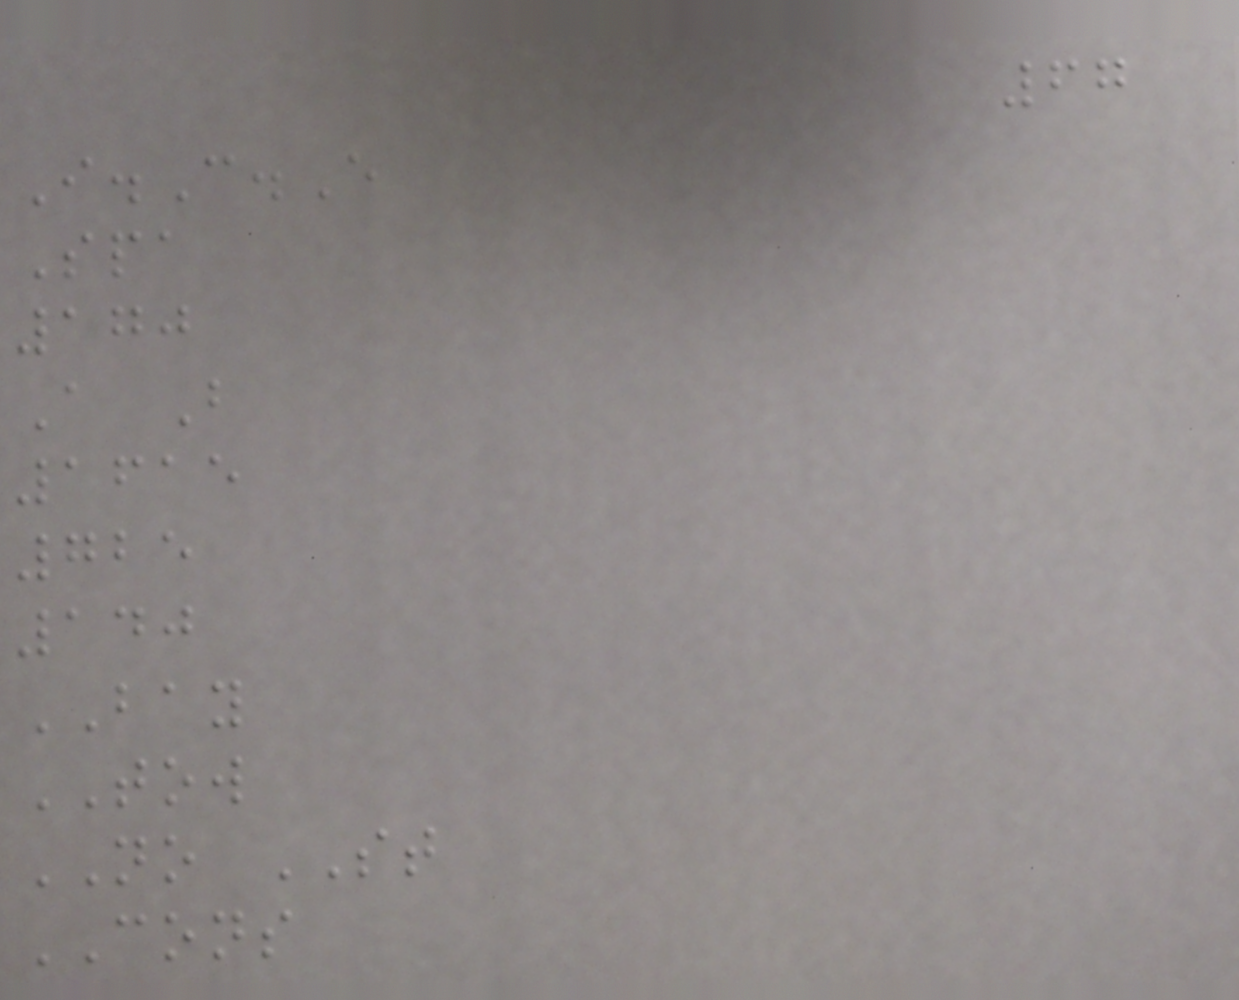67
I.C.E
Spa
170
A B
1615
725
140
BAY
TOW
NO ST
CONS
